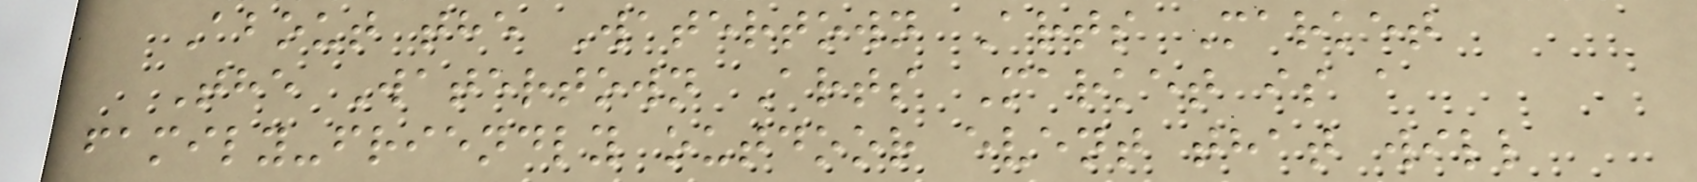About the Watertown Arts Market
The Watertown Arts Market is a
family-friendly outdoor event that will
